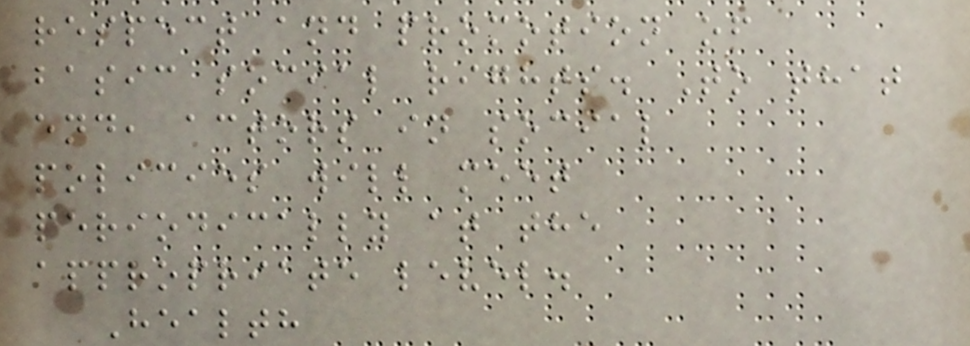respect and promotion of
basic social rights. To that
end, actors in social
policies will meet
periodically at the
appropriate level.
Health
